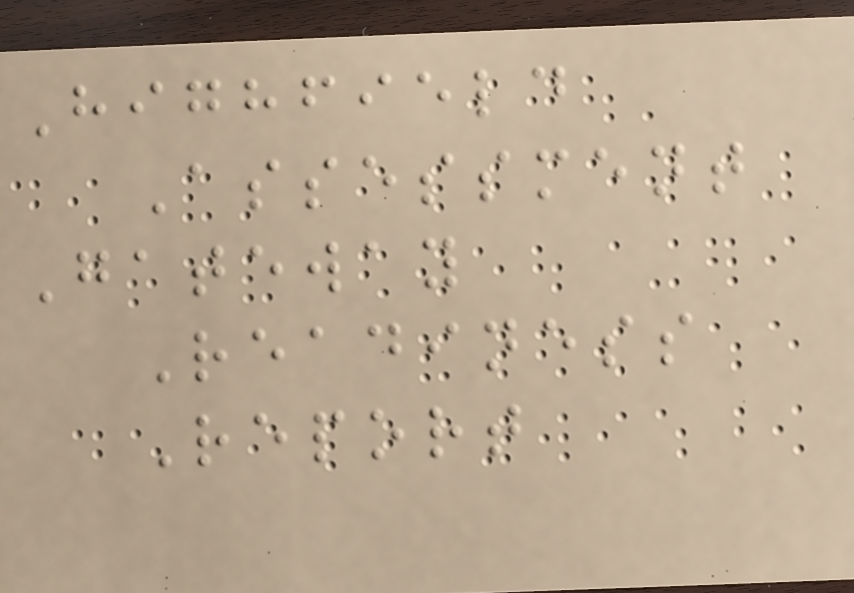Highfield
Assessment
Gateway
Readiness
Report
